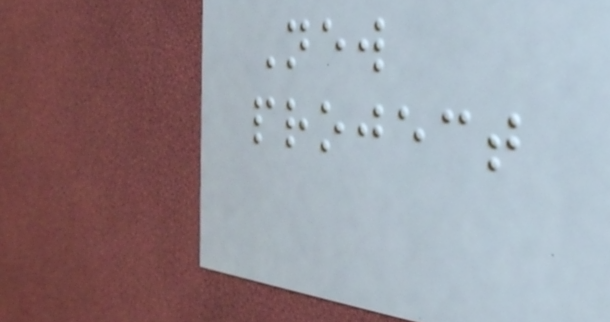New
project
